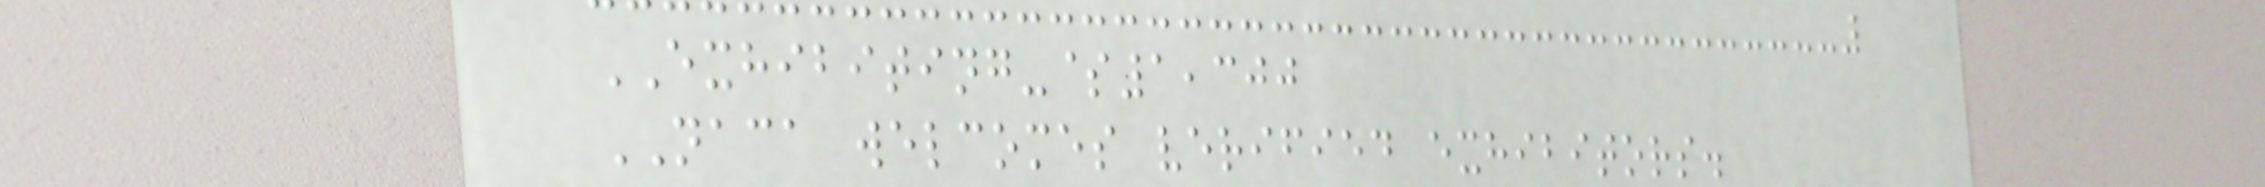EXHIBITING-$1,300
NACA welcomes verified exhibitors.
